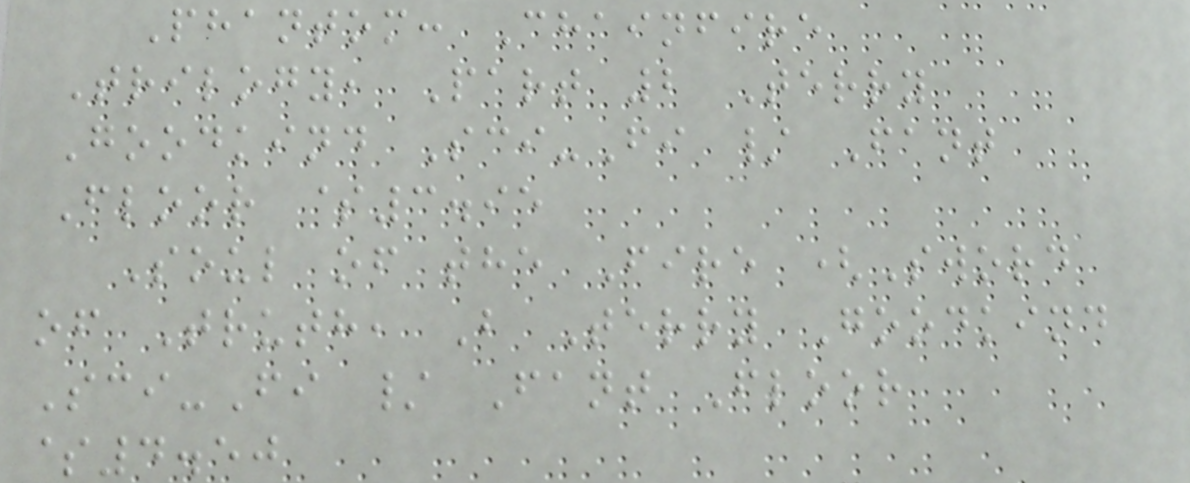Phantom: Chainfire
Trilogy, Part 2 Terry
Goodkind Sci-Fi / Fant
Floor $3.95
Soul of the Fire (Sword
of Truth, B Terry Goodkind
Sci-Fi / Fant Floor
$4.50
